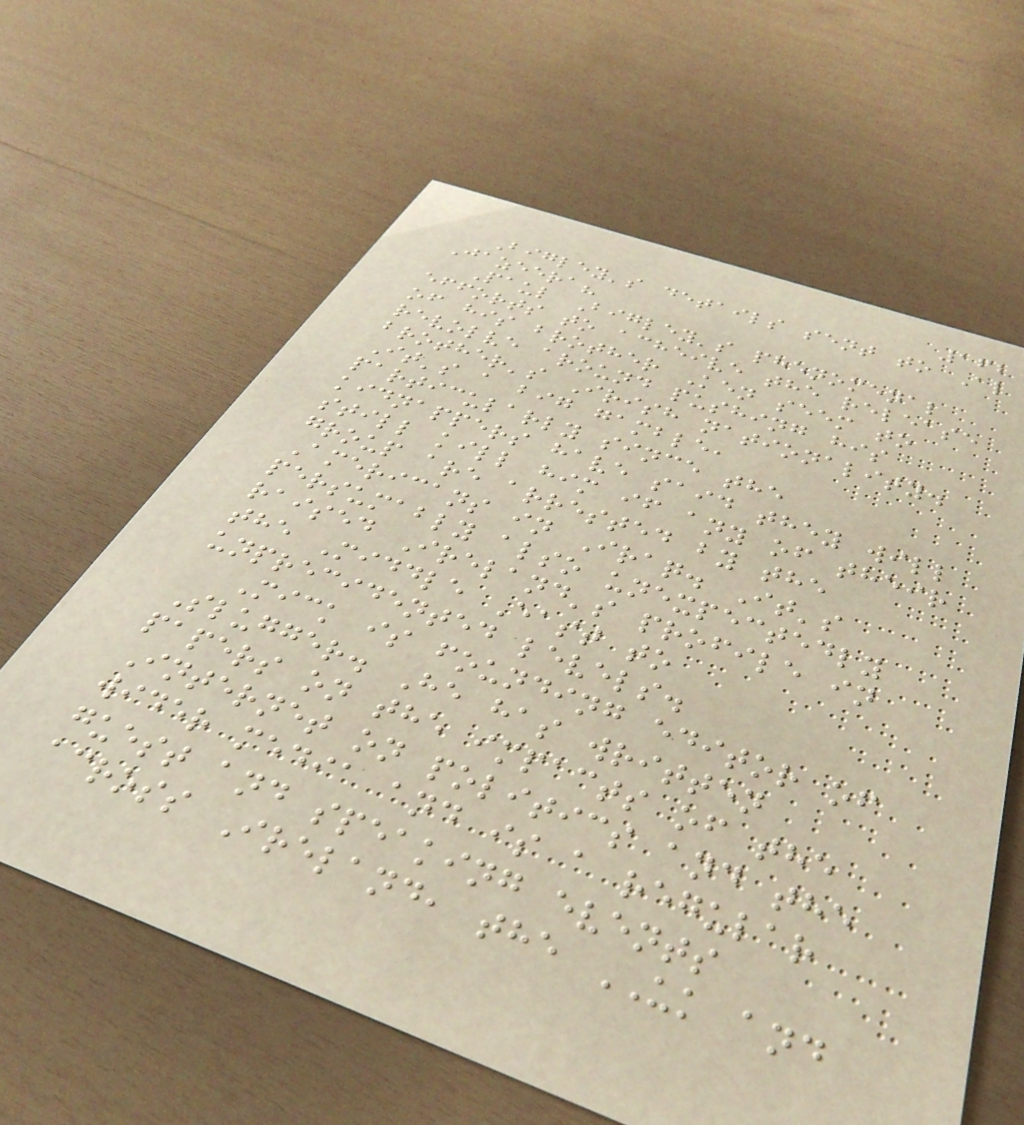162
Bigley's details sent to Al
Jazeera?
Paul Bigley's phenomenal
efforts to acheive the release
of his brother Ken seem to
revolve around pushing his
brother's Irish nationality.
It's a big gamble,
particularly since the
kidnappers have said they will
still kill him if any of their
group are arrested by the
Americans in Iraq. It's
persumably also unexpectedly
raised Ireland's profile in
the Middle East to
unprecidented levels.
Mick is founding editor of
Slugger. He has written
papers on the impacts of the
Internet on politics and the
wider media and is a regular
guest and speaking events
across Ireland, the UK and
